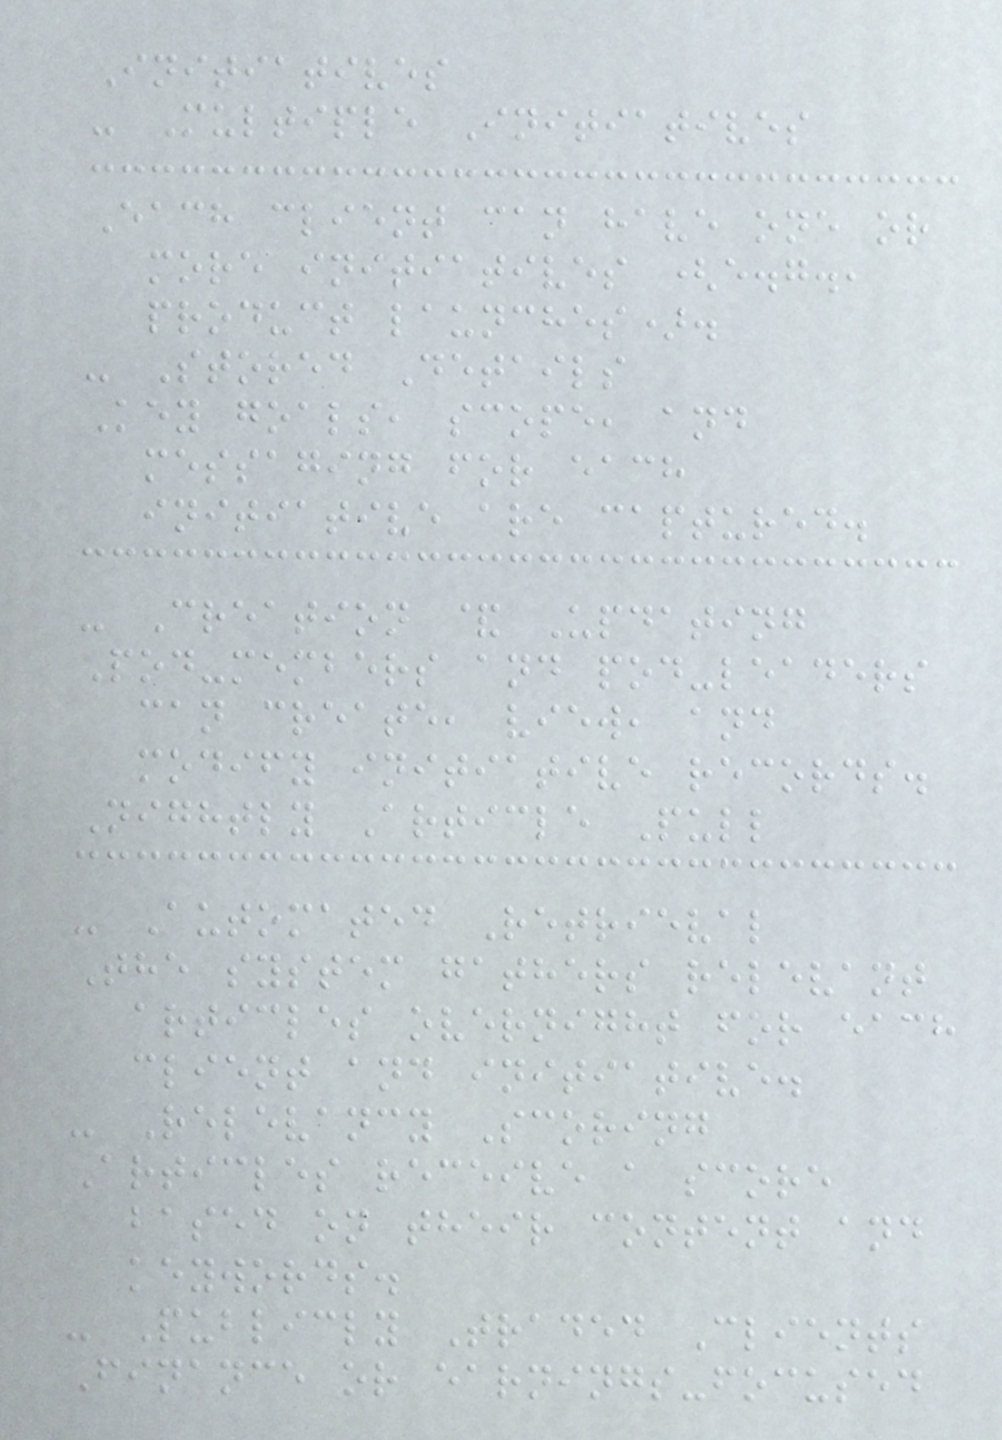Initiatives
- Multiple Initiatives
Each client can have one or
more initiatives (e.g.,
product launches).
- Stored Details
Key goals, scope, and
messaging for each
initiative are captured.
- Creation & Updating
Pod-members and pod-leaders
can create, view, and
modify initiative records.
Nightly Article Pull
- Automated Retrieval
The system gathers relevant
articles overnight for each
client and initiative.
- Relevancy Scoring
Articles receive a score
based on their content and
keywords.
- Publicly Traded Clients
Finance or earnings-focused
